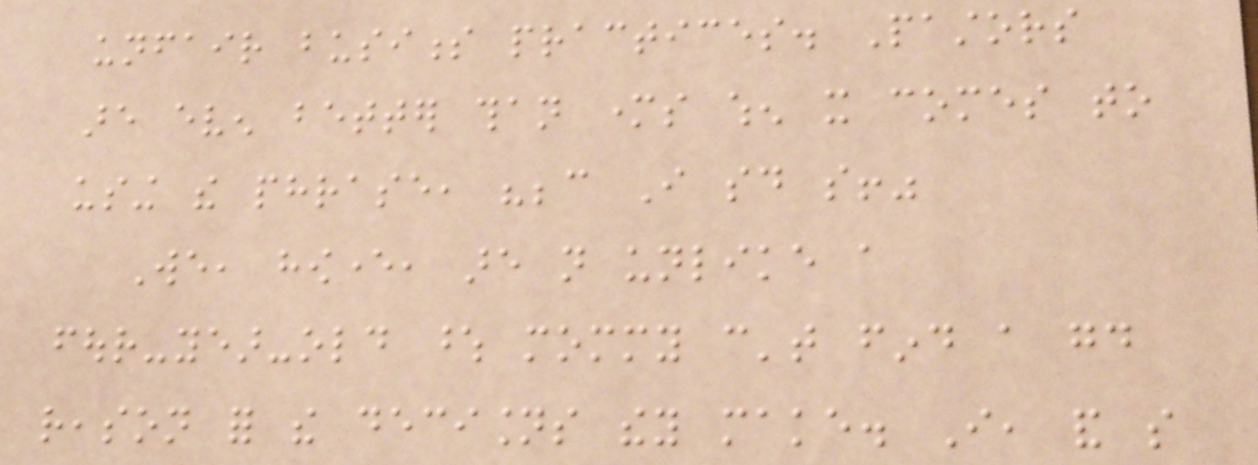unfair business practices. Pastors
are even better than mothers when it comes to
using the phrase, "because I said so!"
We, however, are not unlike a
four-year-old whose mommy can't find a good
reason for the decisions they make. I, and so
